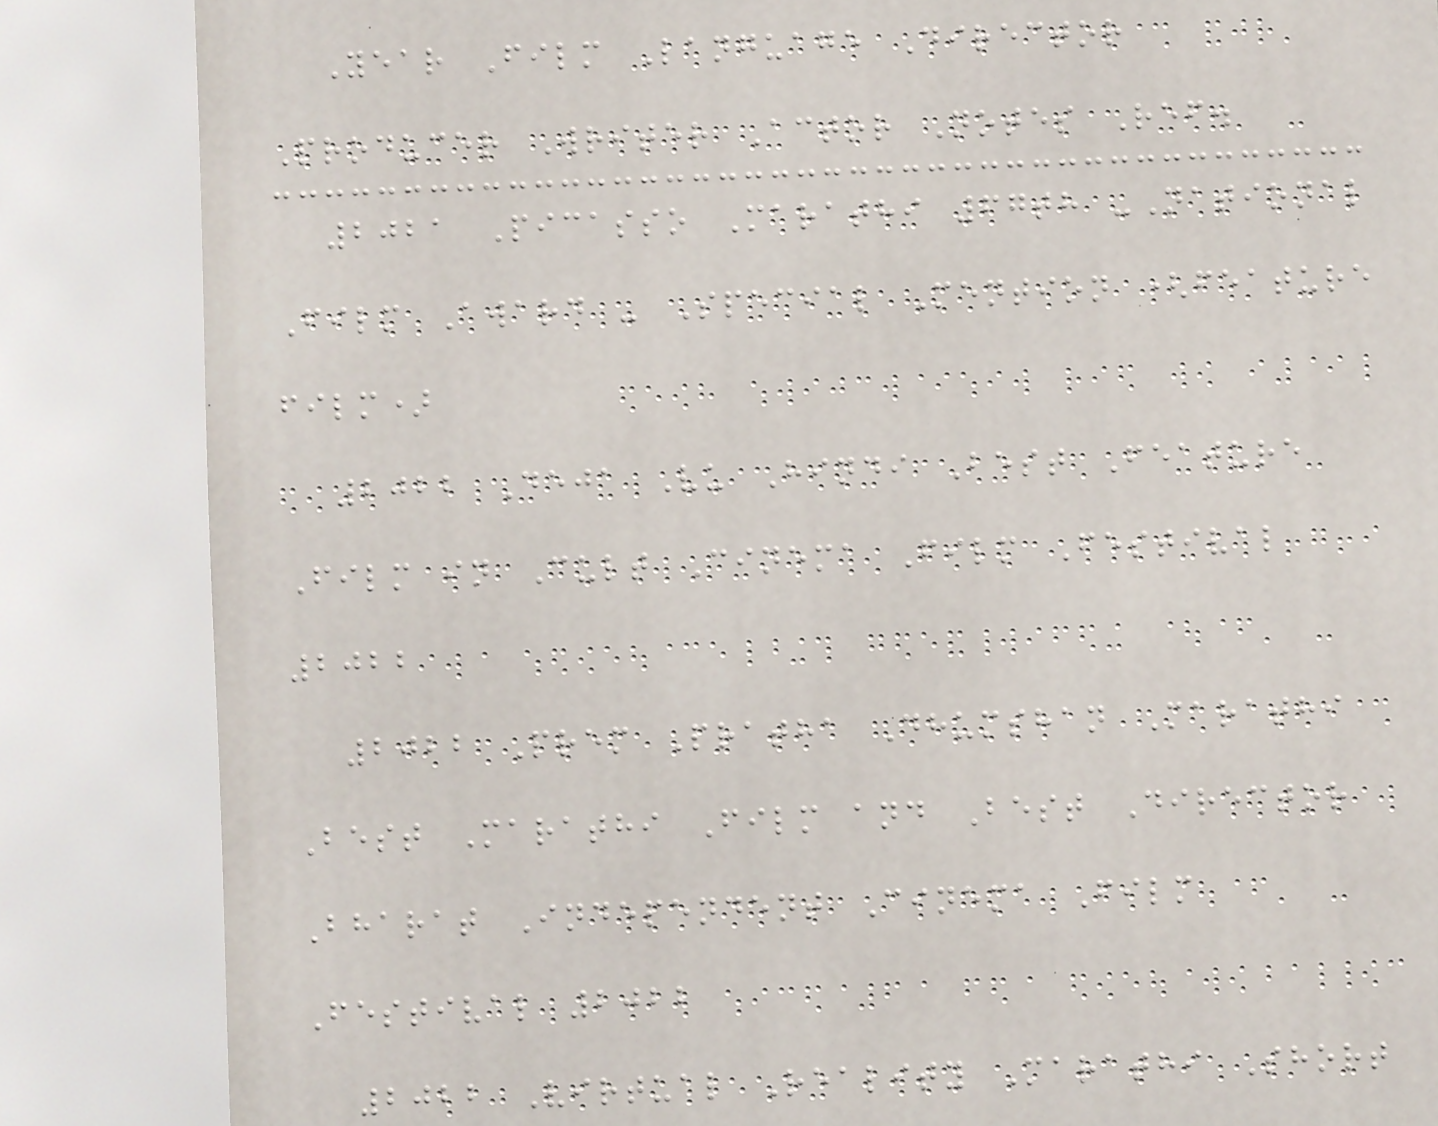Year Film Language Director
Producer Writer Actor Notes Ref.
2021 Picasso Marathi 67th -National
Film Award - Special Mention (feature
film)
2022 Deja Vu Hindi Best Feature
Film in Cult Cinema Film Festival
2022
2022 Prem Pratha Dhumshan Marathi
Best Marathi Film and Best Director
Bharat Independent Cinema Film
Festival 2022
2022 Virtual Reality Marathi Short
